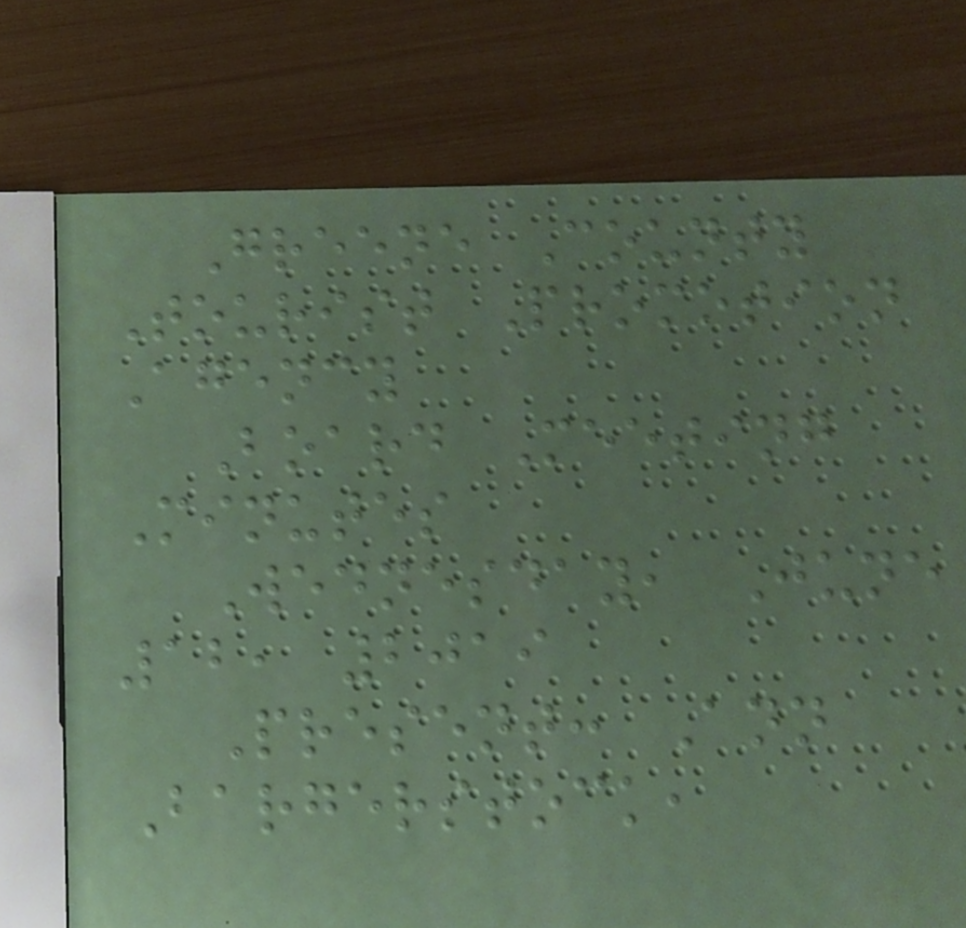Greene County
Tourist Promotion
Agency
Board Meeting
Minutes
Wednesday, June
12, 2019
Present: Ann
Bargerstock,
